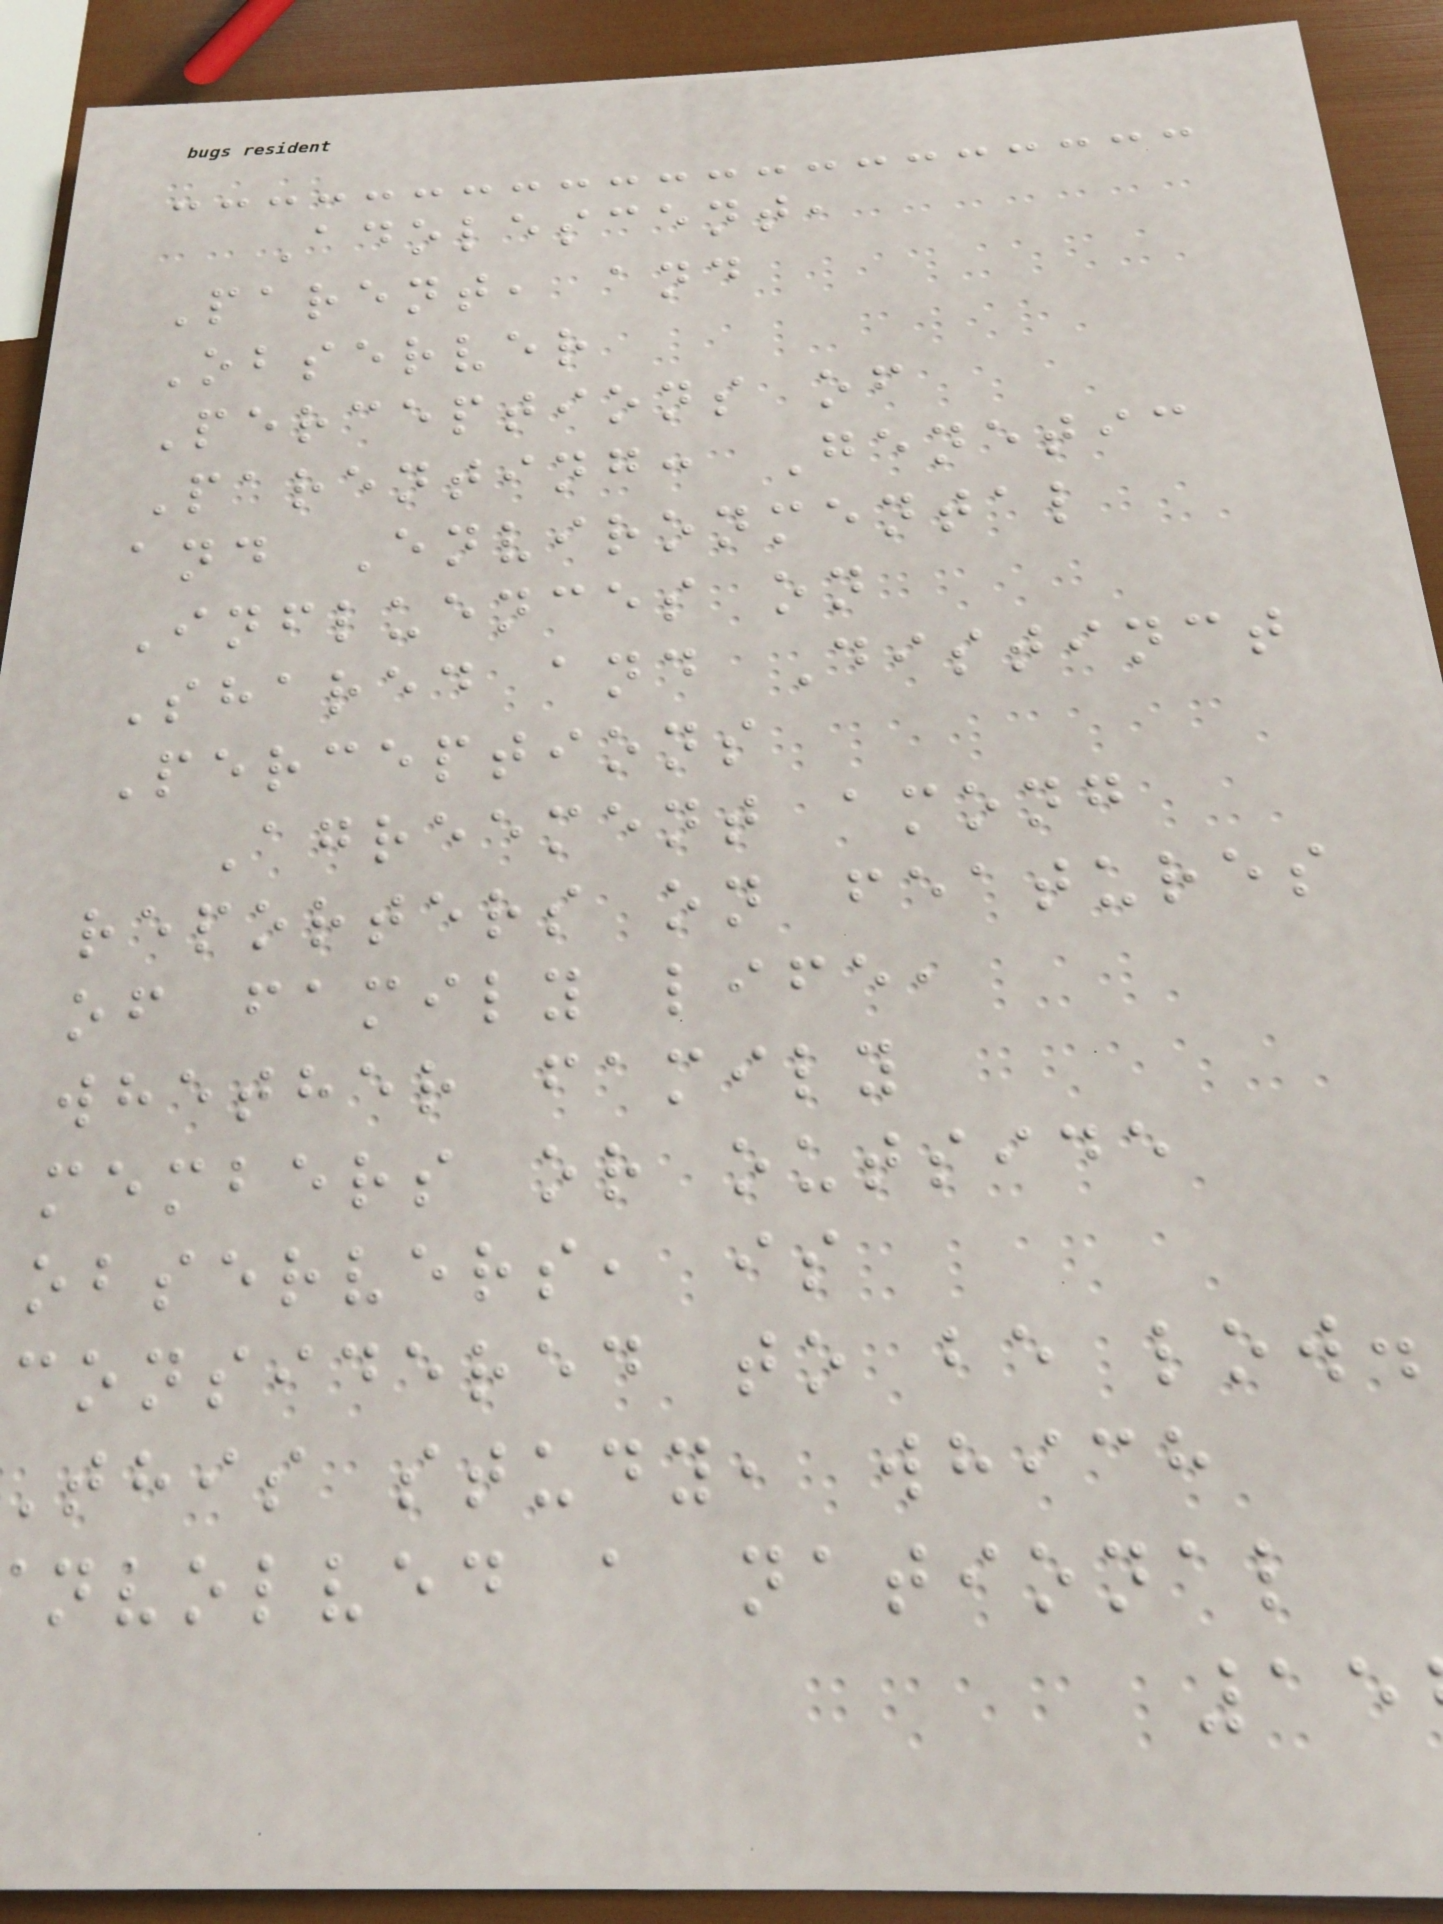Adolescent,
Parent, and
Observer
Perceptions of
Parenting: Genetic
and Environmental
Influences on
Shared and Distinct
Perceptions
Agreement among
reporters on features
of family life,
whether family
members or outside
observers, is
considered to be low.
this study, which
nvolved a national
